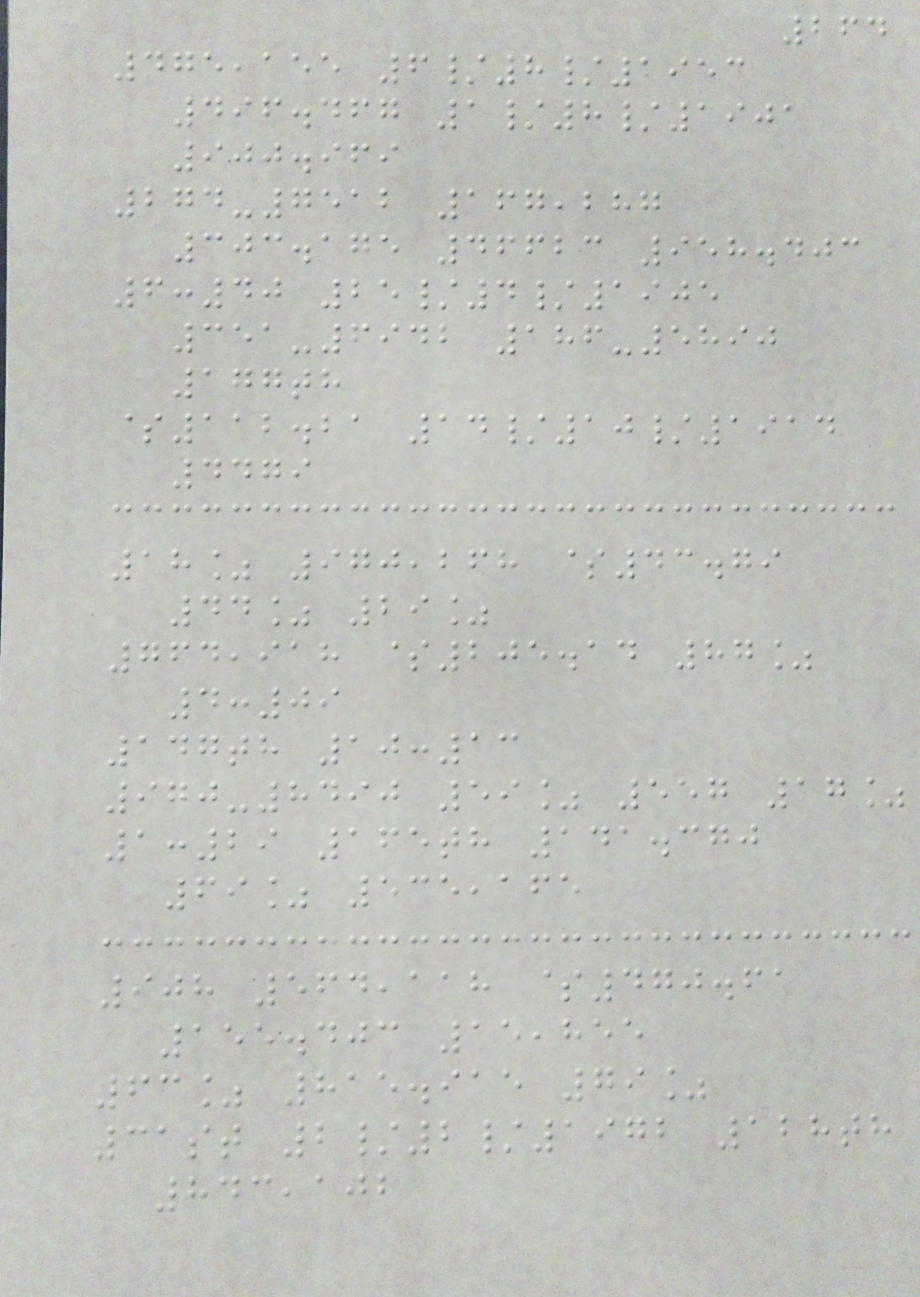264
475,155 6/8/1953
496.467 1/8/1901
900.969
274-7512 167,287
303.175 46623 958.403
6:40 25/4/1905
351-6942 186-5890
177th
$112.21 14/10/1914
4479
18% 970,268 $43.79
44% 29%
764,918 $205.14 87%
4:09
147th 10:13
970-8490 59% 557 17%
1:29 165th 141.370
69% 535,165
908 564,118 $470.61
155.403 15,855
63% 815.915 79%
31st 2/2/1972 128th
843,102
